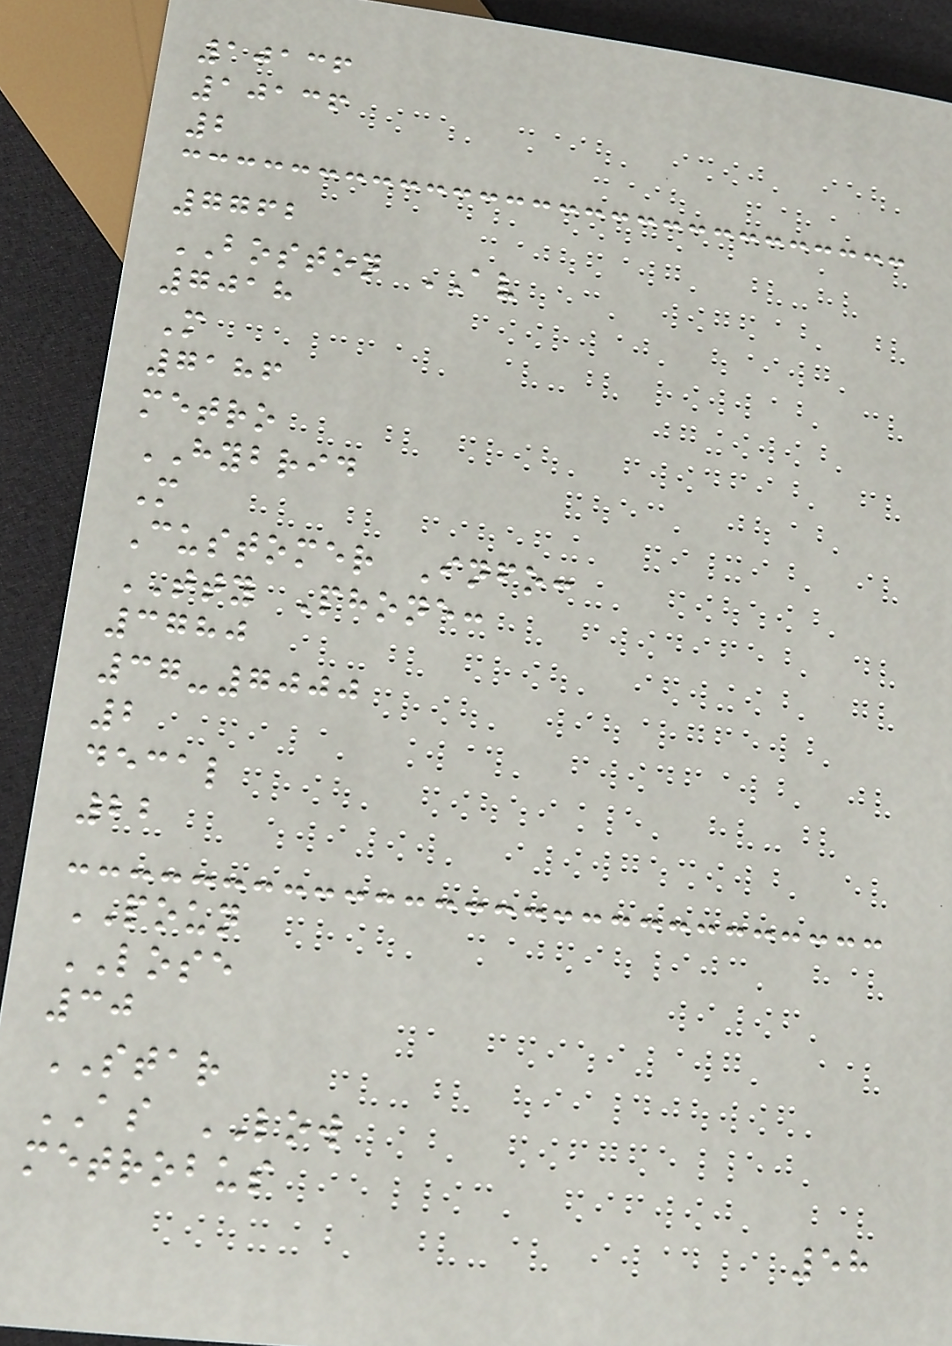10136
10136
2
7762
BOSTON AV
7018
M
7186
metro
HYBRID
M
Customer Info:
TTY Phone:
3780
37-7000
2
decal
22
POUN
LOSE
30
STAR
AS LOW
metrobus
58
